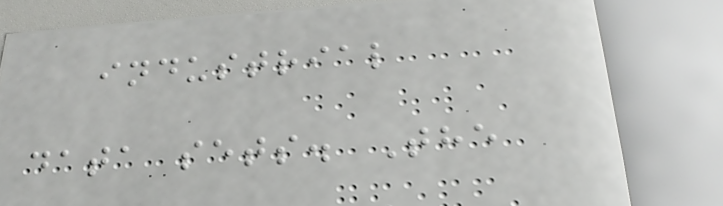industrial
data sets. The
